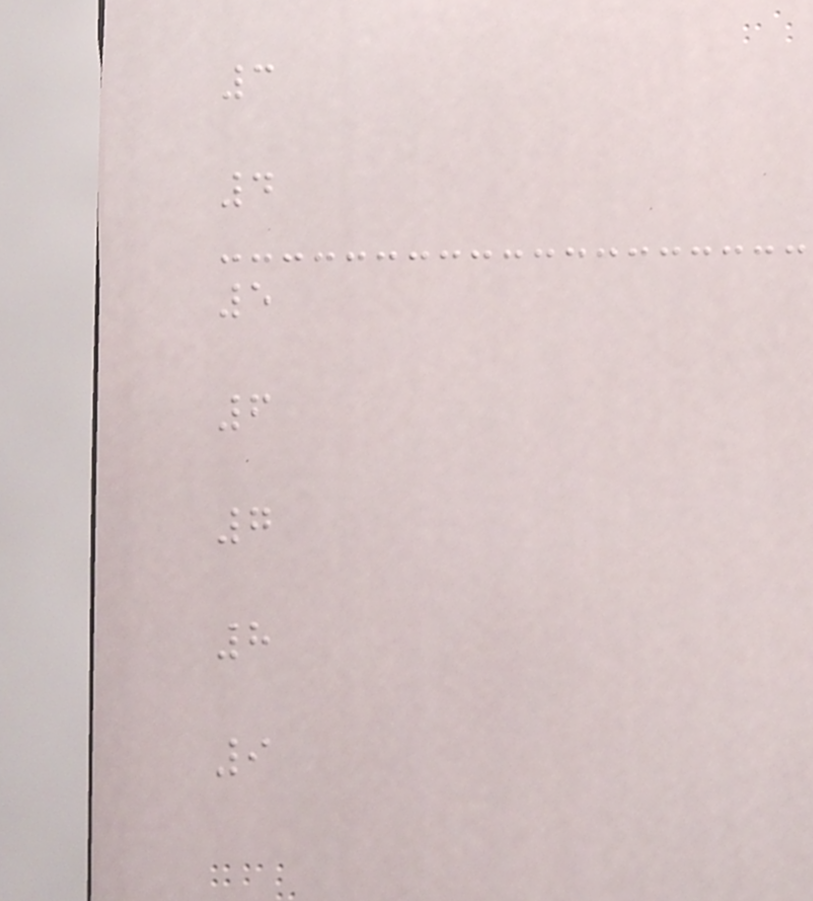3
4
5
6
7
8
9
